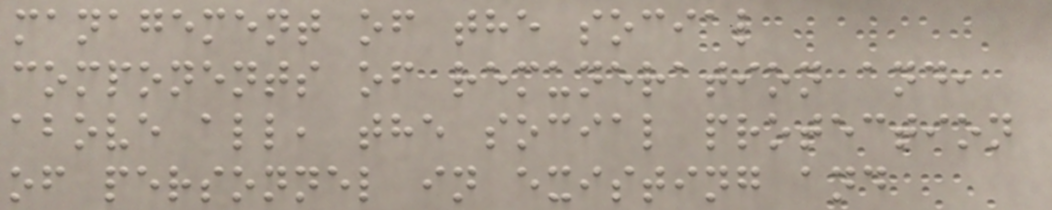management of the social
components of remuneration and,
above all, the social protection
of personnel in existing and
